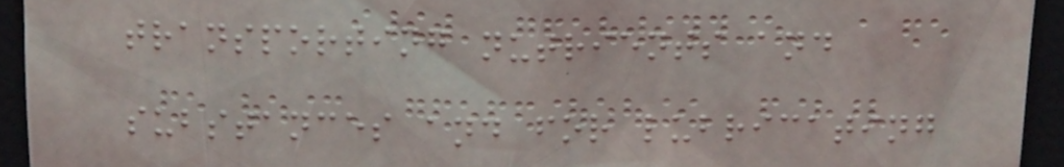transporting nutrients and
substances and for lubricating
